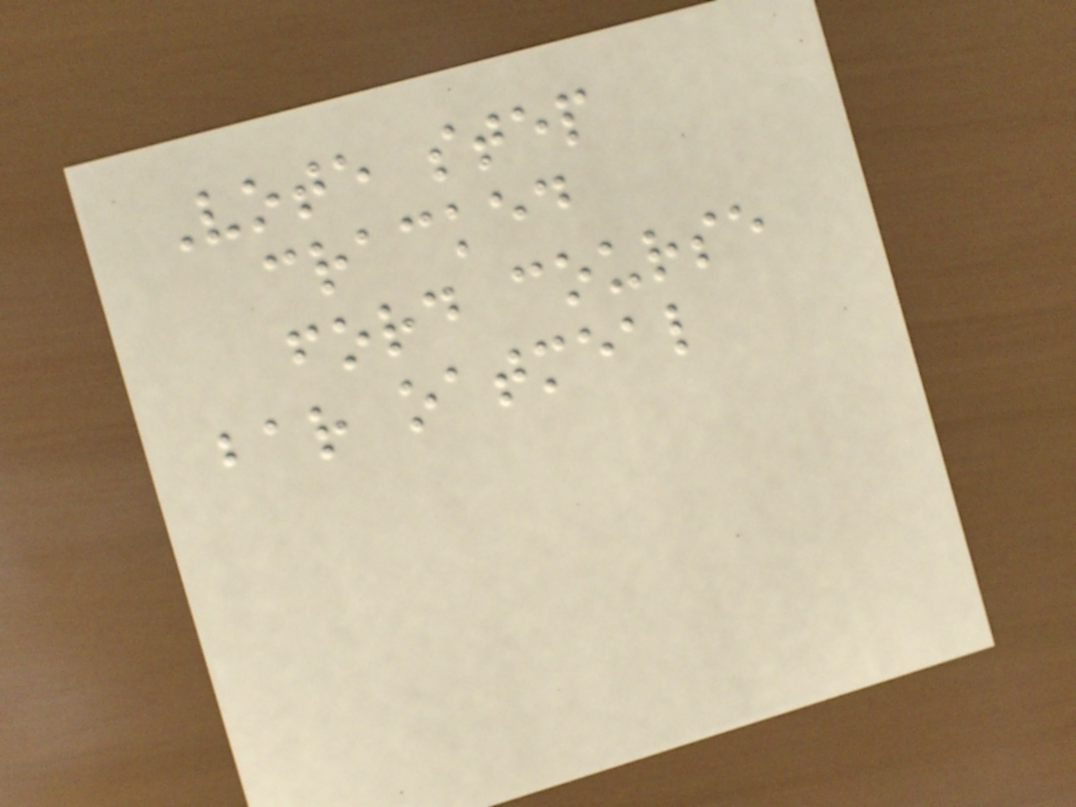Vote step
cracked
ford course
bar oatmeal
